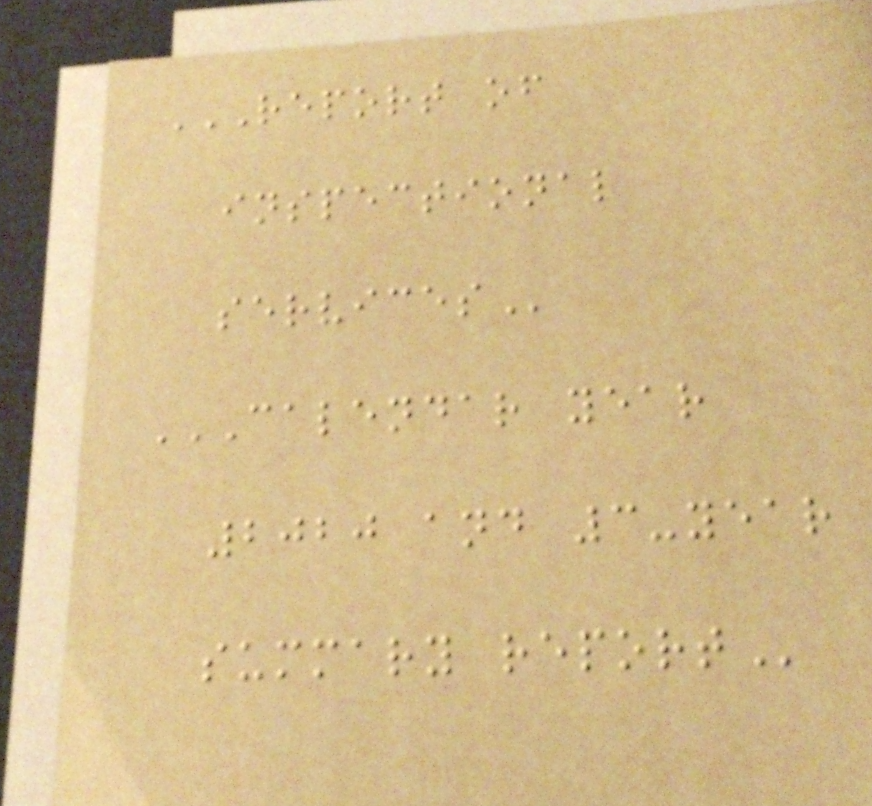REPORT OF
INSPECTIONAL
SERVICES
CALENDAR YEAR
2020 AND 3-YEAR
SUMMARY REPORT
